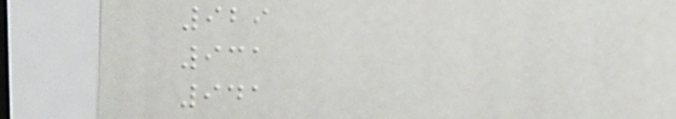929
931
941
